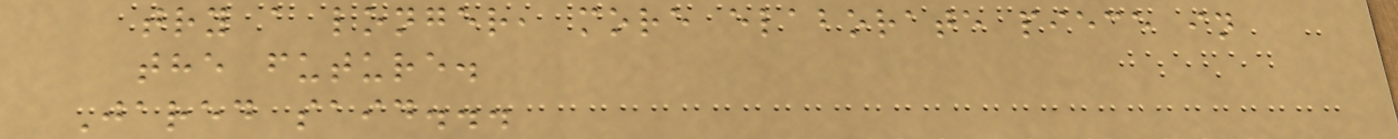try a longer, more elaborate piece in
the future.
Jared said...
